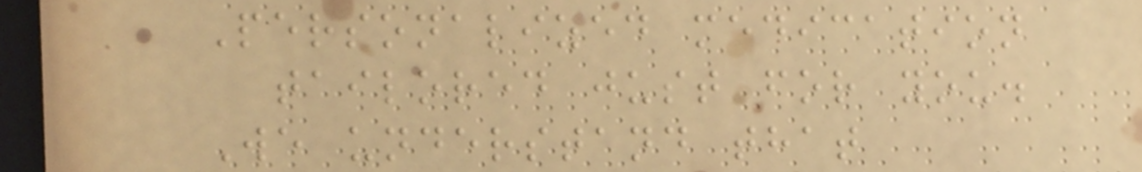Personalized medication
tailored just for you.
We understand that
